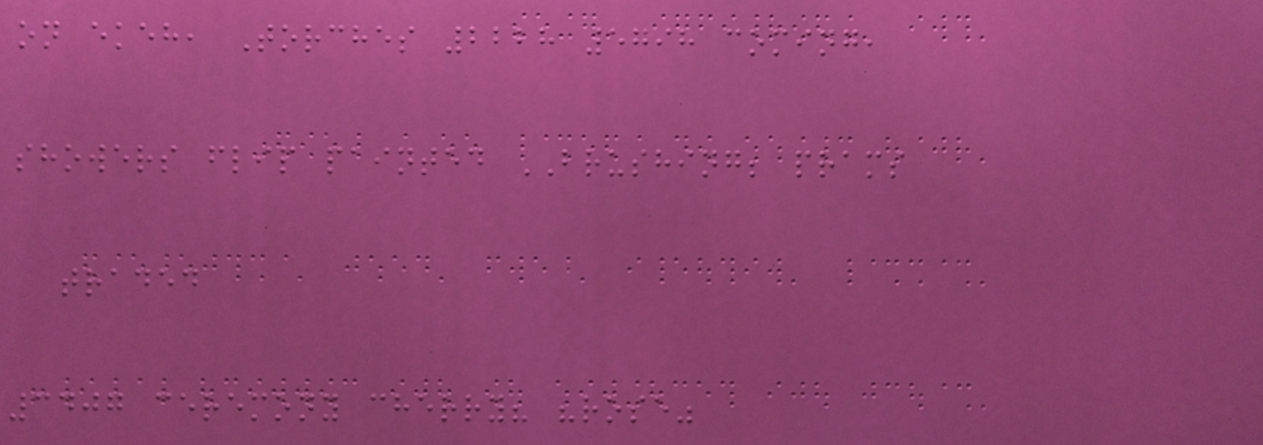on ekeh, Torches 2228 5798 coming,
showers flip painted BRUSHING; prams
traded
3407 ceremony cherry? "rose"
